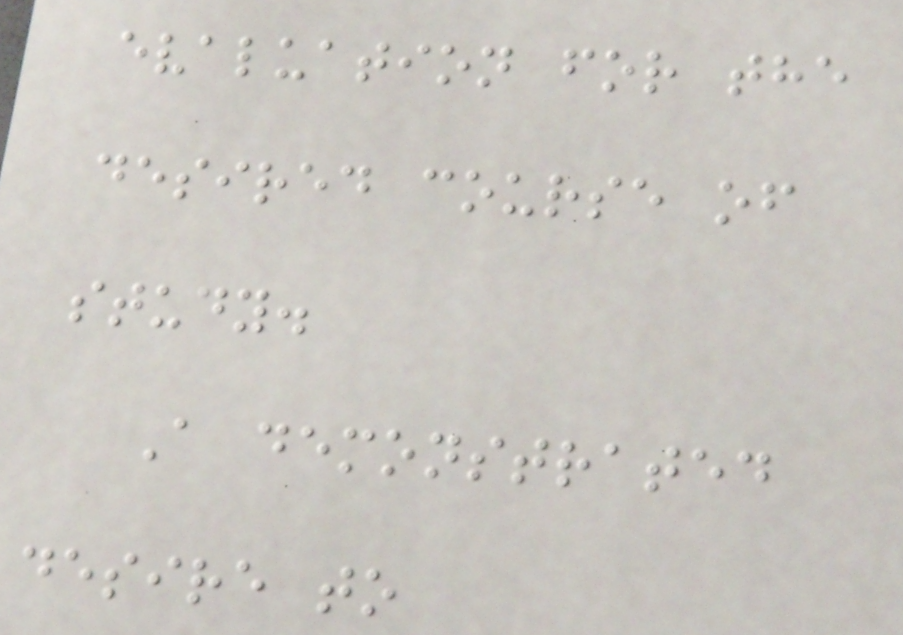evaluation for the
desired course of
study.
A demonstrated
desire to
